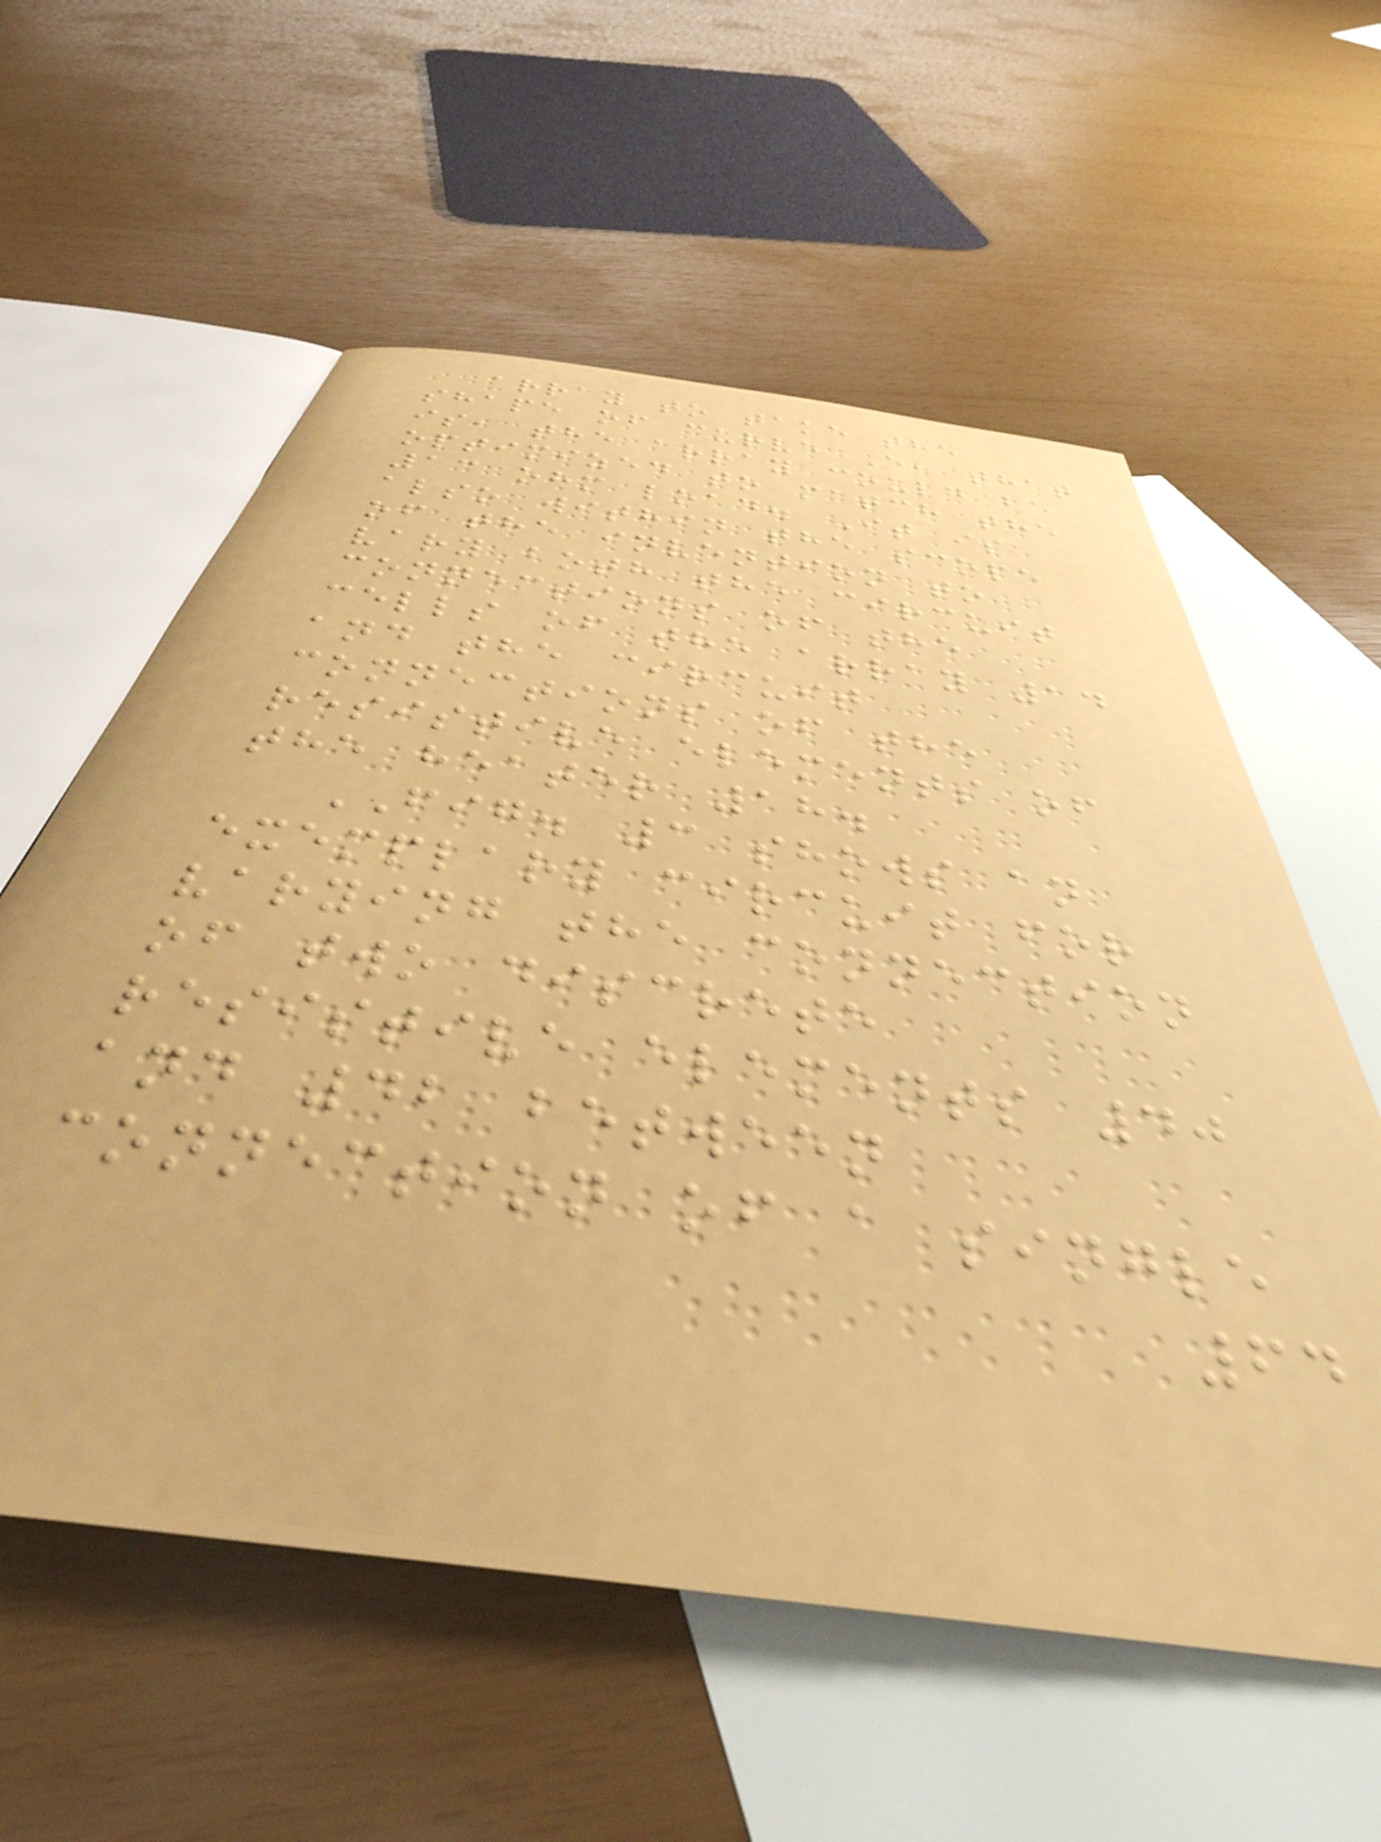array to take the
shape of curve E, that
is, the array could be
optimized to match the
13 ohm load. It is
also within the scope
of the invention to
vary both the circuit
connections of the
cells of the array 14
and the circuit
connections of the
resistive elements of
the heater 18.
FIG. 3 shows an
exemplary circuit for
varying the connection
of two discrete
resistive elements 40
and 42 between
connection of a single
64
